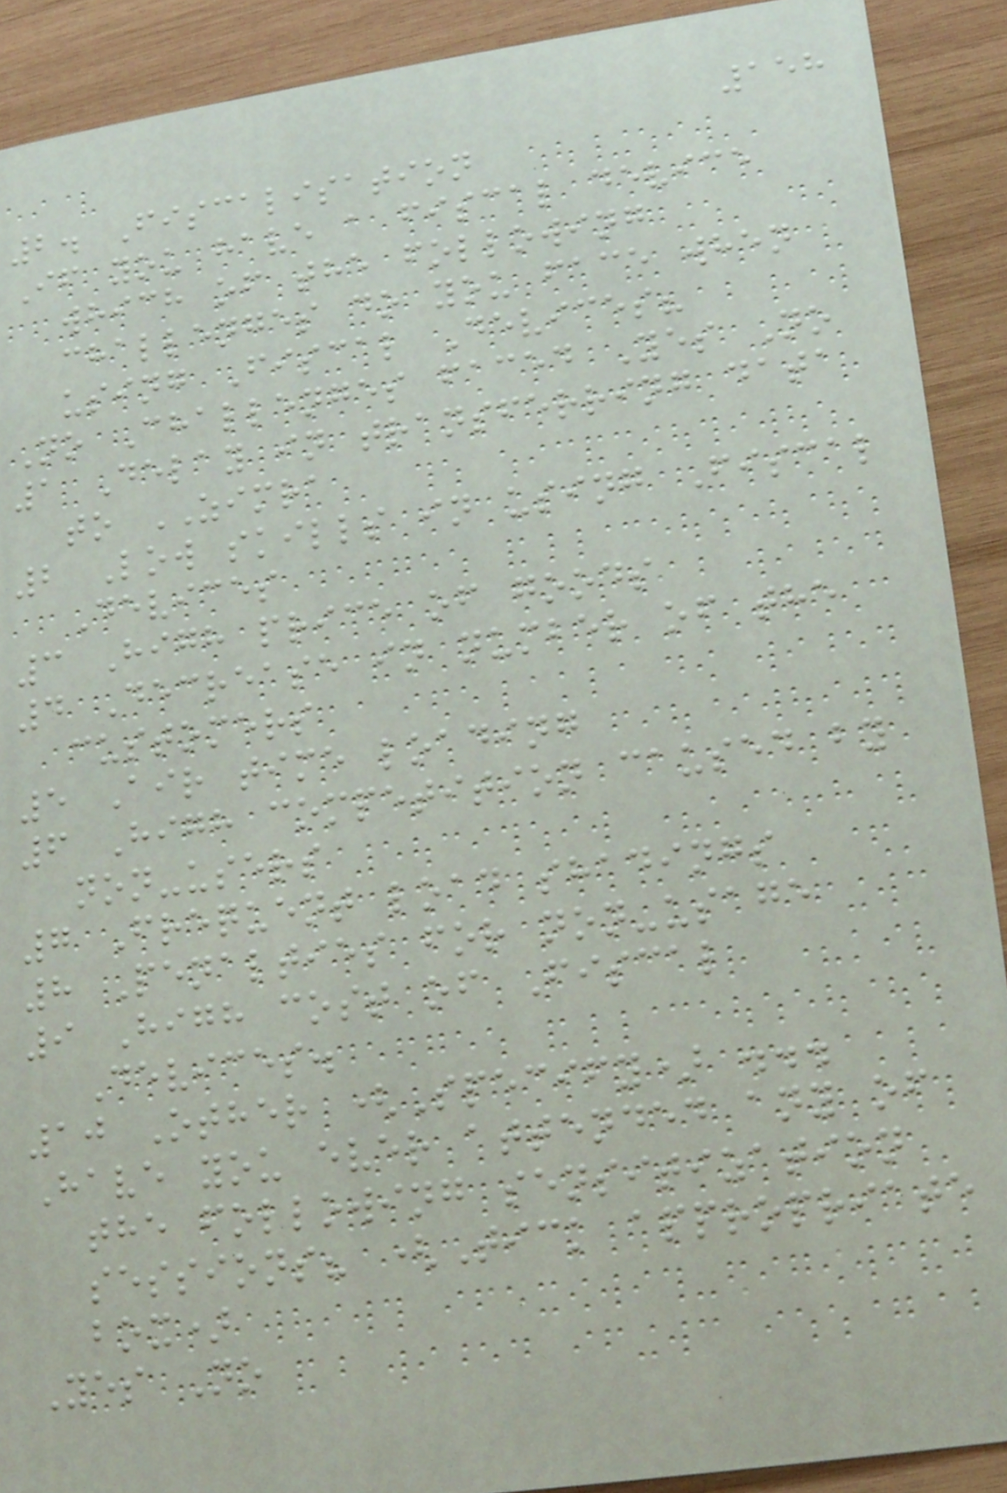158
2. Fiscalisation
If you have a fiscal device
which of the following
challenges do you face when
using Fiscal Devices?
No Challenges faced Yes No
1 Delay in transferring data
to ZIMRA
2 Low skills in using Fiscal
Devices
3 High price of goods
4 Decrease in number of the
customers
5 Air time loading
6 High competition caused by
non-users
7 Frequent load shadings
8 Penalties for non-usage
9 High cost of Fiscal
Devices.
10 Other (Specify) ...
Have you ever attended any of
the following sensitization
sessions? (Tick appropriate
box)
Yes No
